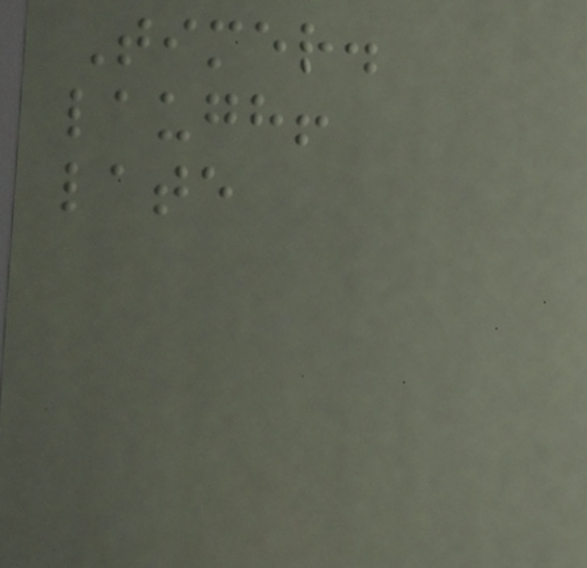Timer.
laugh!
late
